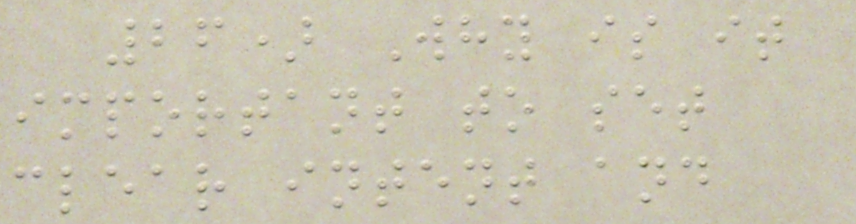26) Why is it
important to set
clear intent and
